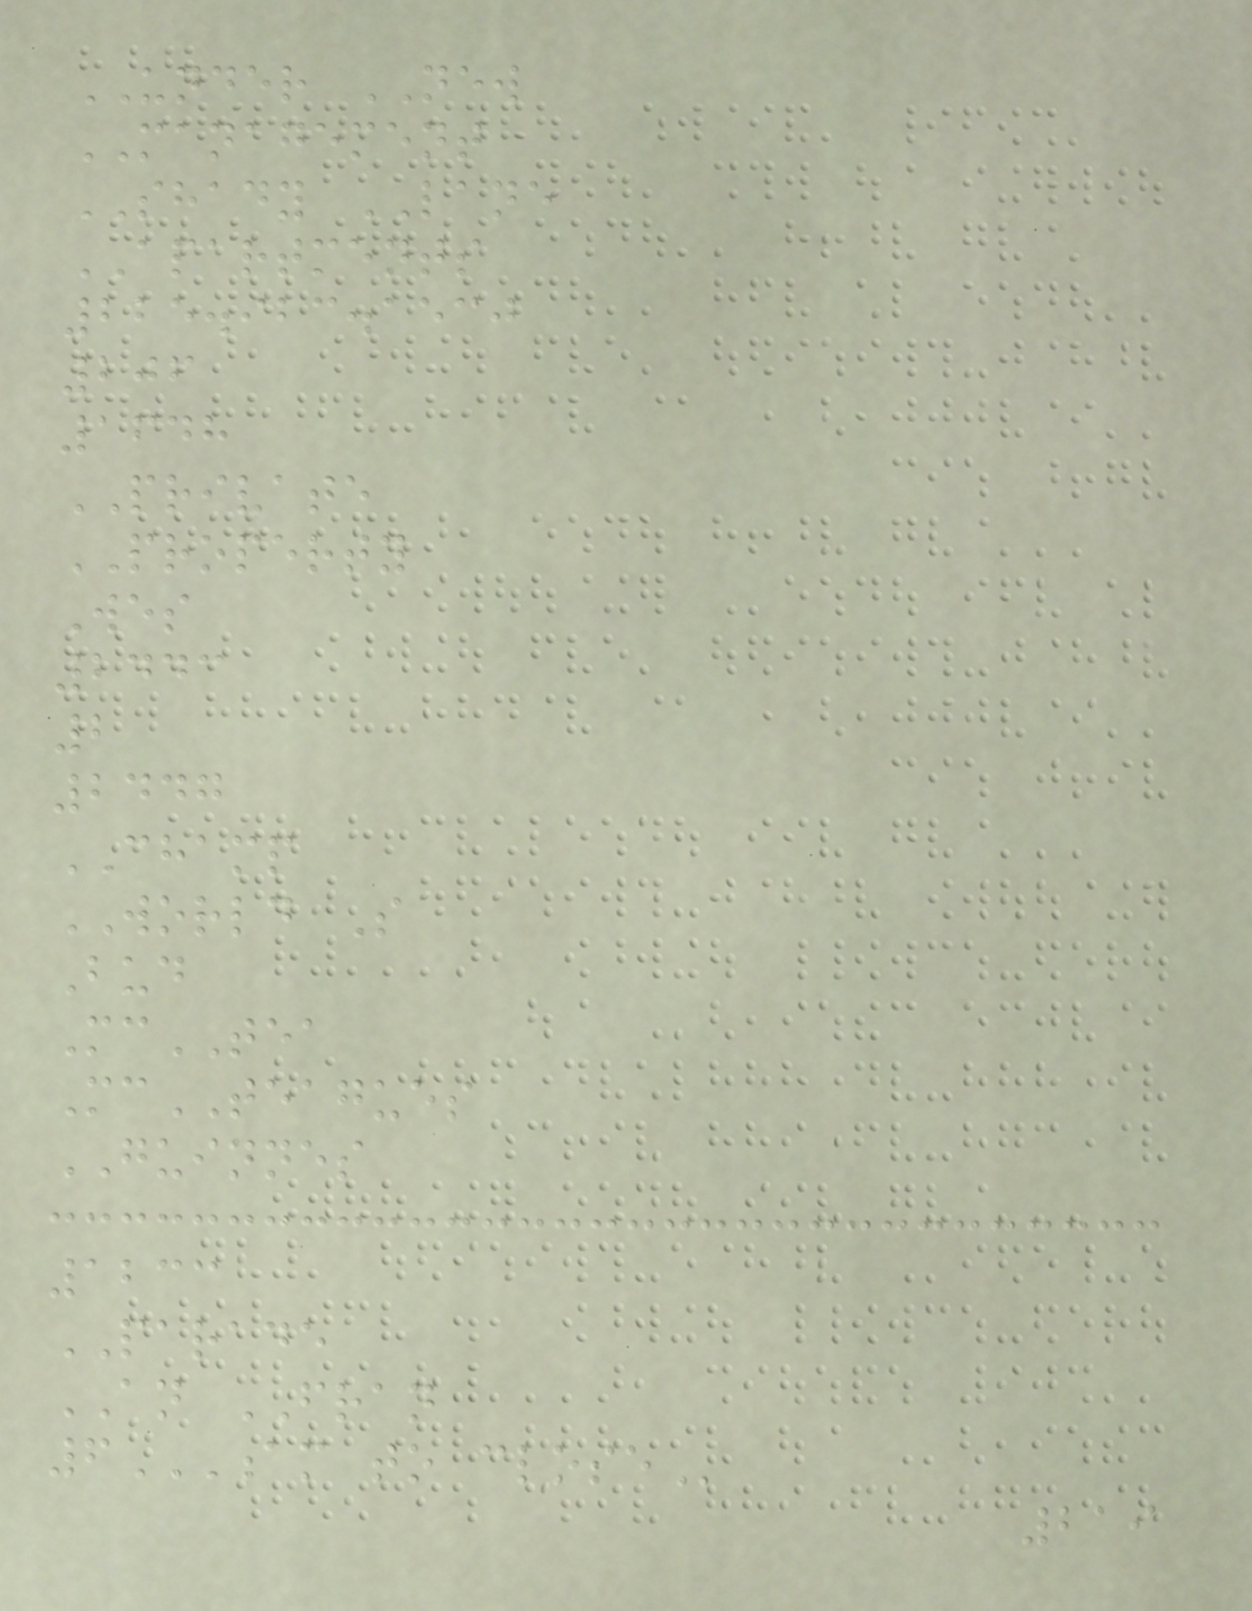UNDER NEW
MANAGEMENT
SHADY LANE
APARTMENTS
225.923.1530
206
1648
PRIVATE
PROPERTY
Wes
2443
2
2447
CHAMP
WORLD S
Bud
McTEA
McTEAGUES
GUINNES
1233
PARADE
AN FRAN
6AM TO CLOSE
219
